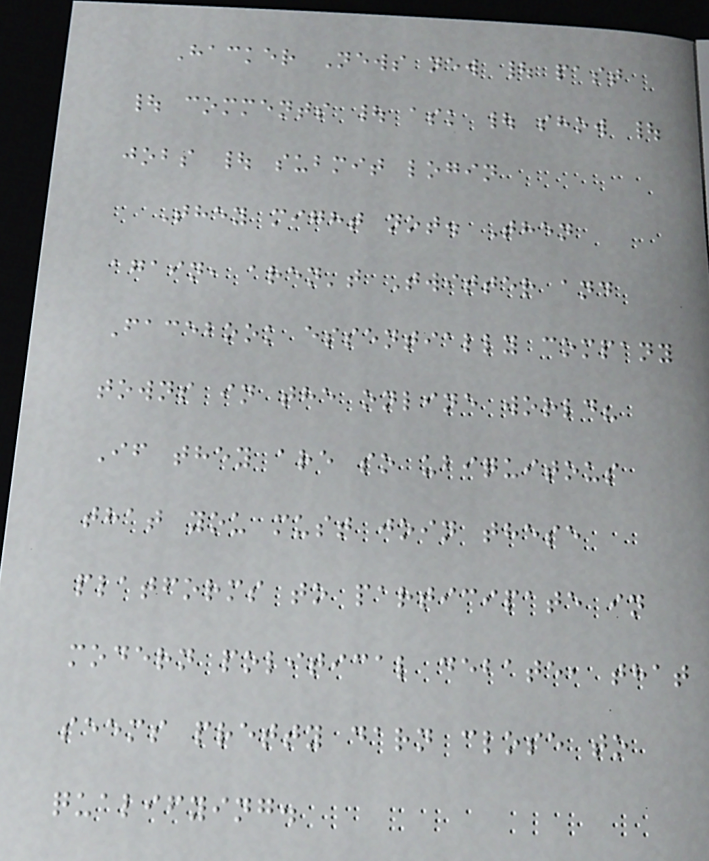Hacker News new | past
| comments | ask | show |
jobs | submit login
They might not. Then
again, aren't Twitter and
Facebook essentially company
towns in the online world?
If they are so ubiquitous
that you must join these
platforms to participate in
modern political debate, that
seems pretty darn close to
qualifying.
